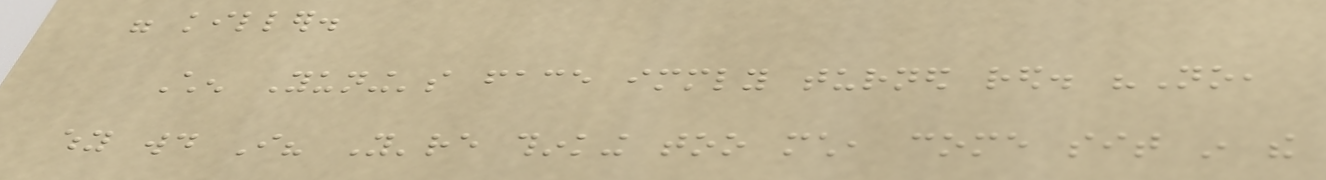were killer.
Chen Yuning's face immediately turned red. "No,
why would I? You're thinking too much, come sit in the
